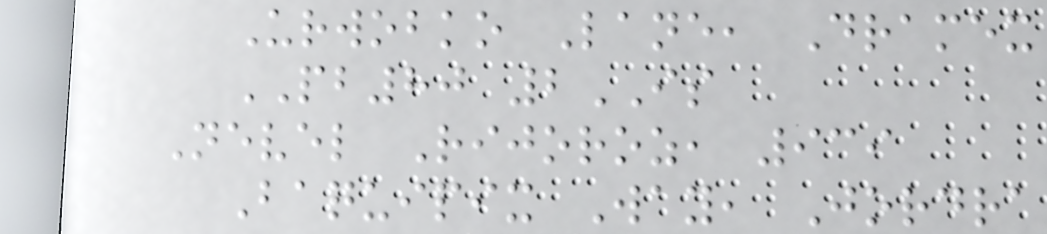Urwobko Lane, Dramex
PB80 2IS
Nevel Rijoroz, 939
Baquipix Way, Jordra
